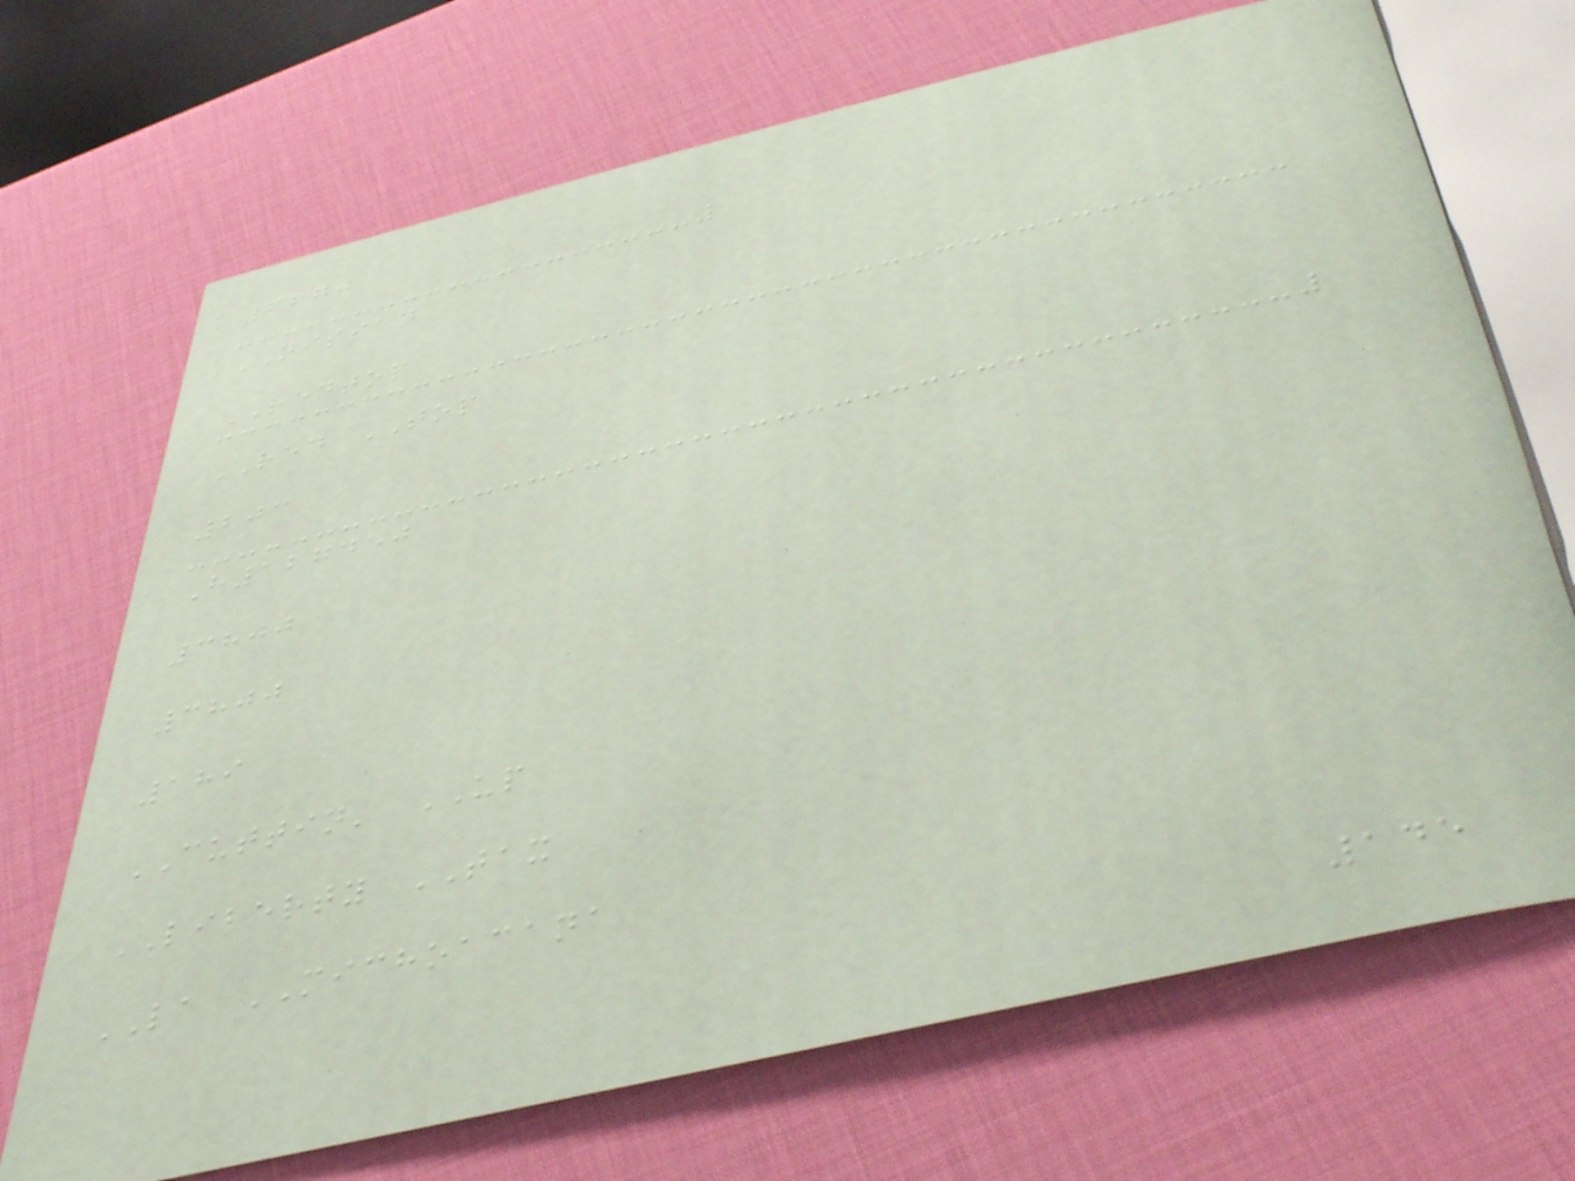6670
NISSAN
REDTOP
RED TOP
203
H127450
3800
3800
189
CUTTIN' UP
LIBERTY TAX
LA MICHOACANA
145
